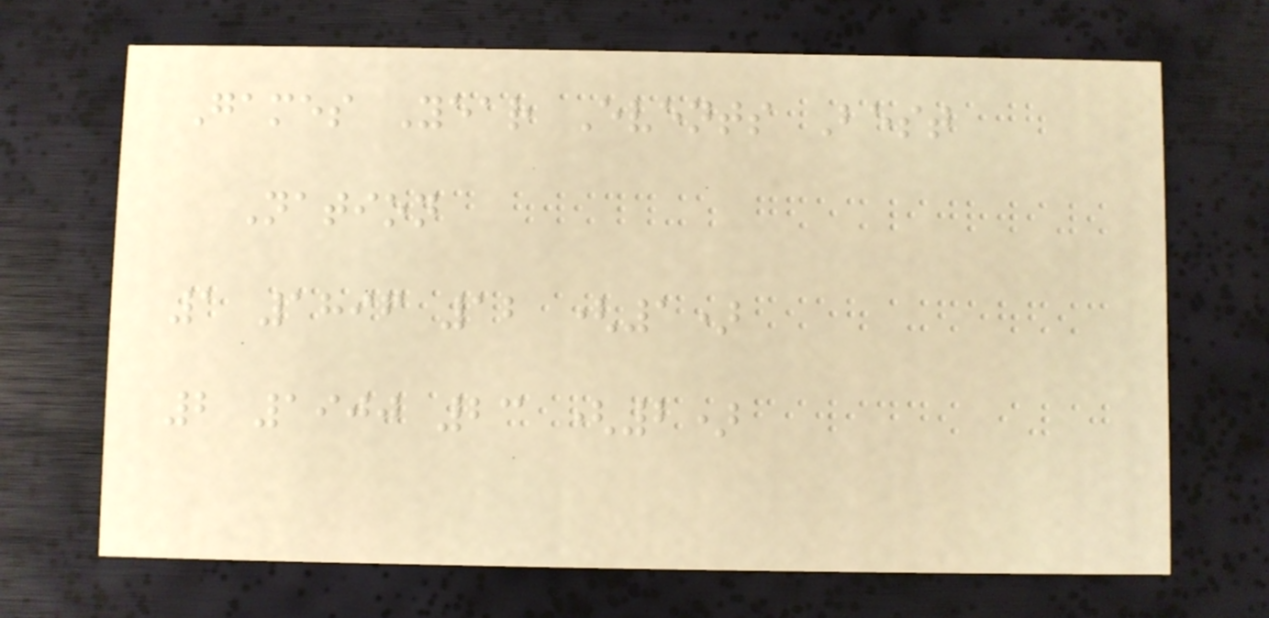Games Year Events Best
Nation
1 1896 12 (1)
2 1900 23 (2)
